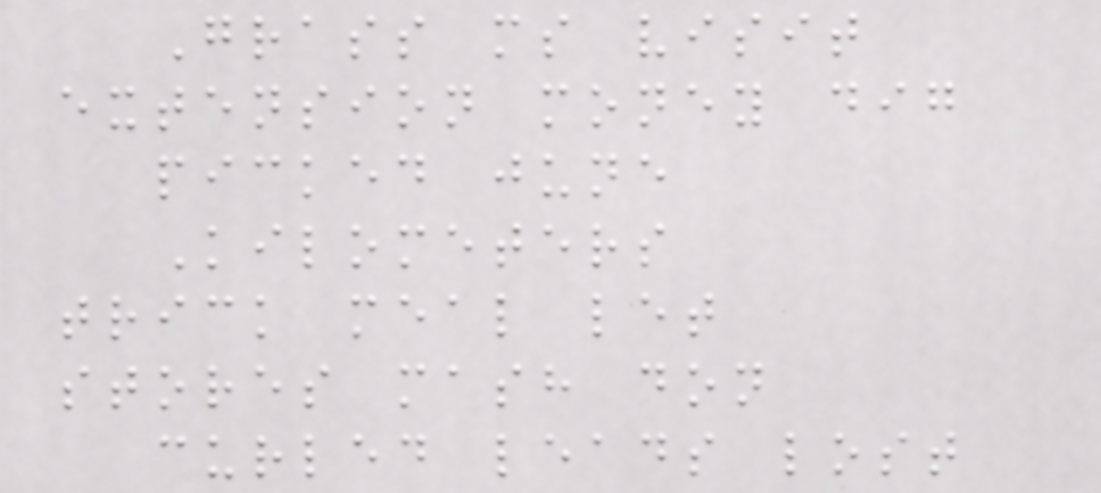Grass ms visit
extension money dig
picked june
Kilometers
trick meal let
stores mash don
curled leads lost
